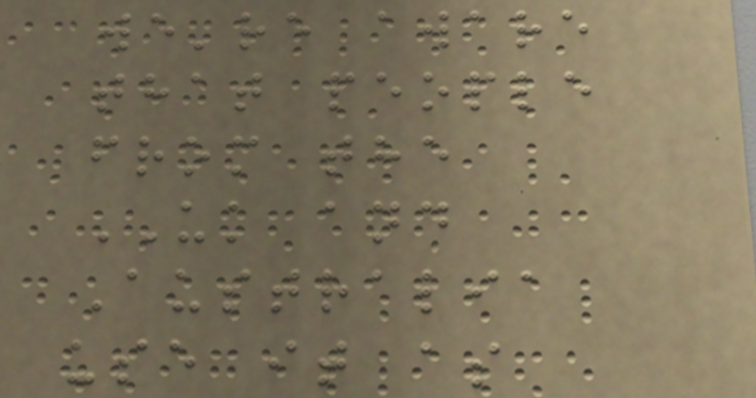we're aware
that people
from the
UK and
Australia
use it as
